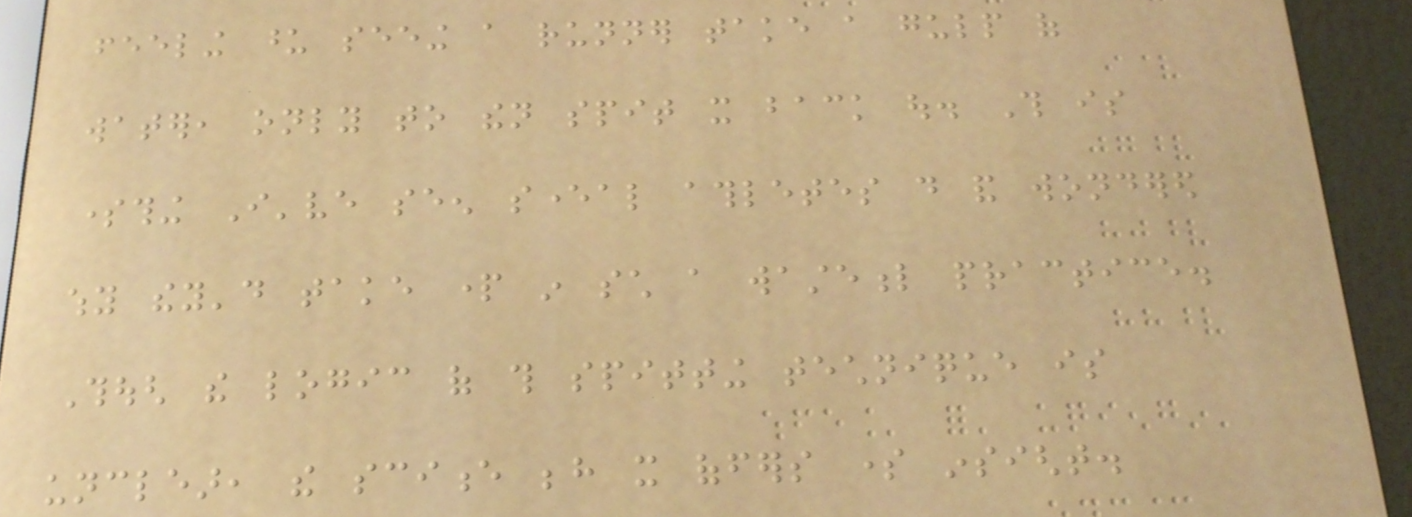feeling upon seeing a runner take a gulp of
water, only to then spit it back out. This is
something I've seen several athletes do and wondered
why they'd take part in such a wasteful practice.
Though the logic of this spitting technique is
unclear, the science behind it offers some insight.
